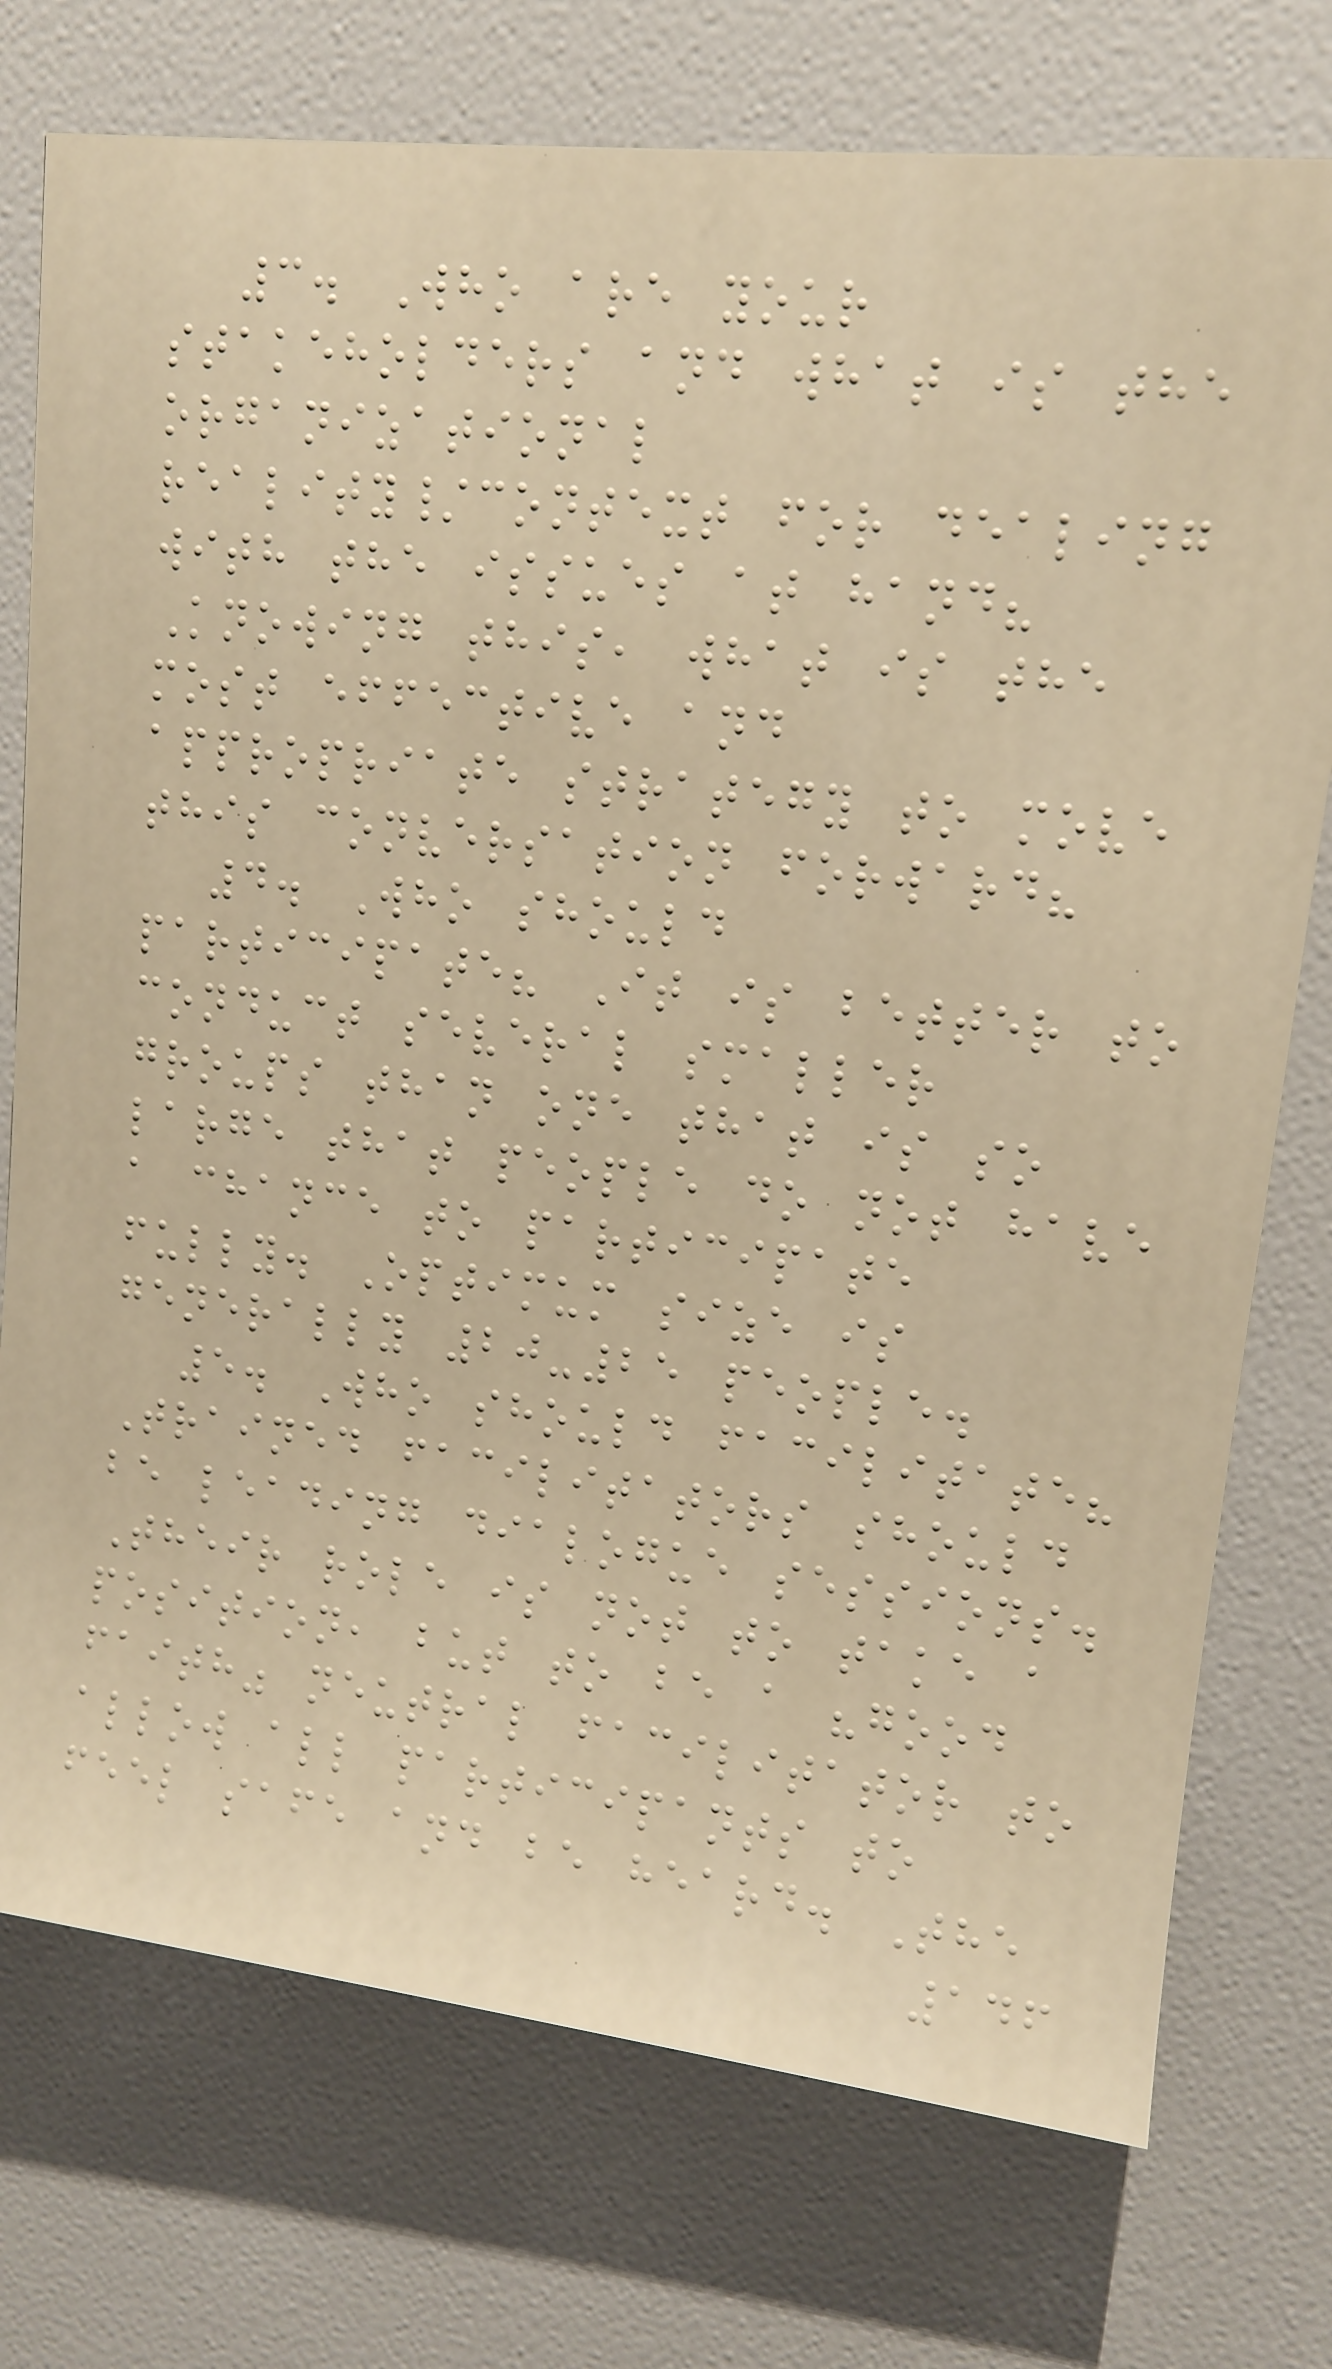3. Who are your
stakeholders and what is the
organizational
reality/context for dealing
with the issues at hand?
Knowing this, what is the
most effective and
appropriate strategy to move
this conversation forward?
4. Who should
participate? It is better to
conduct several smaller
groups than one that is so
large that people do not have
a chance to participate
fully. Optimum size is
generally 20-25 people.
5. Who should facilitate?
Trained facilitators should
be leading dialogue sessions.
Their role is not to take a
position, but to be a "good
faith" neutral facilitator to
allow all participants to
feel safe and be heard. The
146
